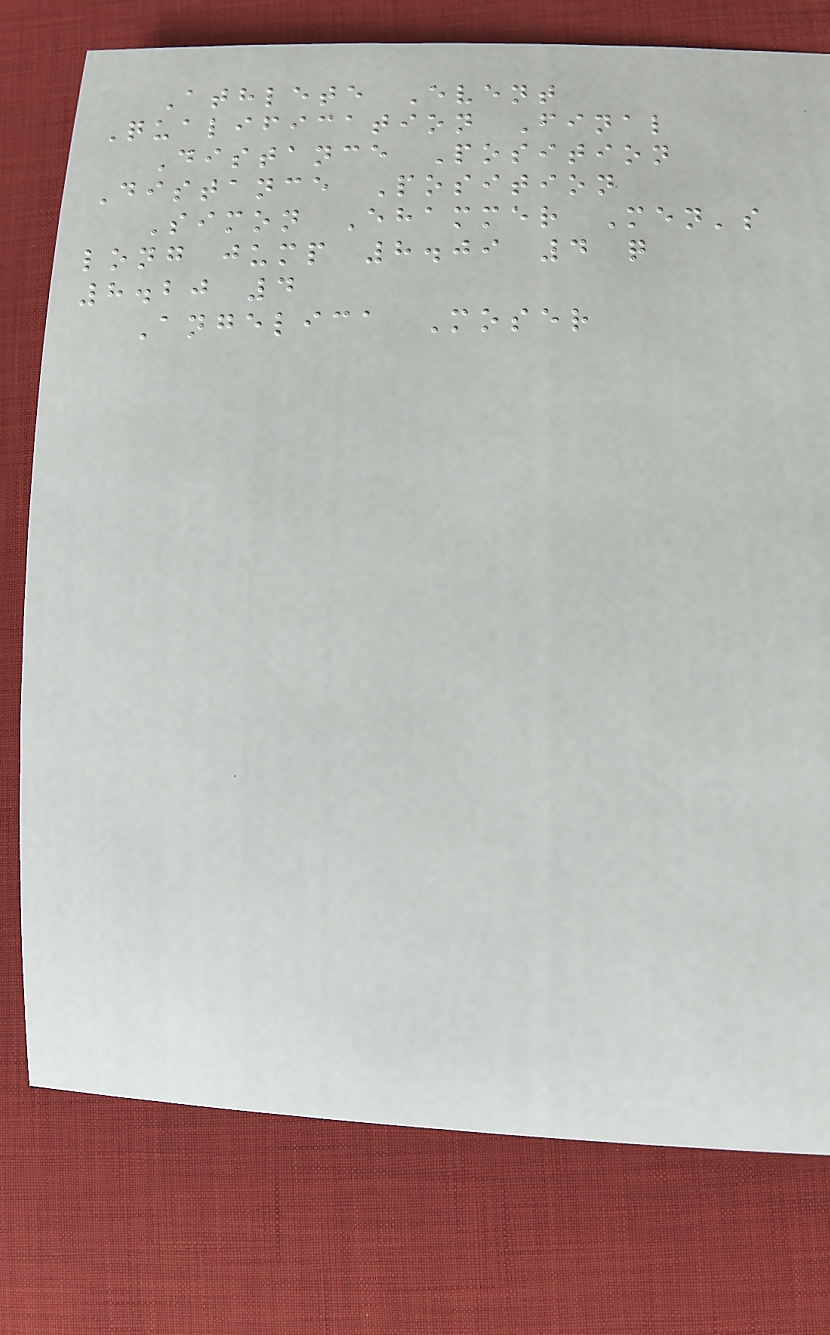Athlete Event
Qualification Final
Distance Position
Distance Position
Simon Ehammer Men's
long jump 8.09 4 q
8.20 4
Angelica Moser
